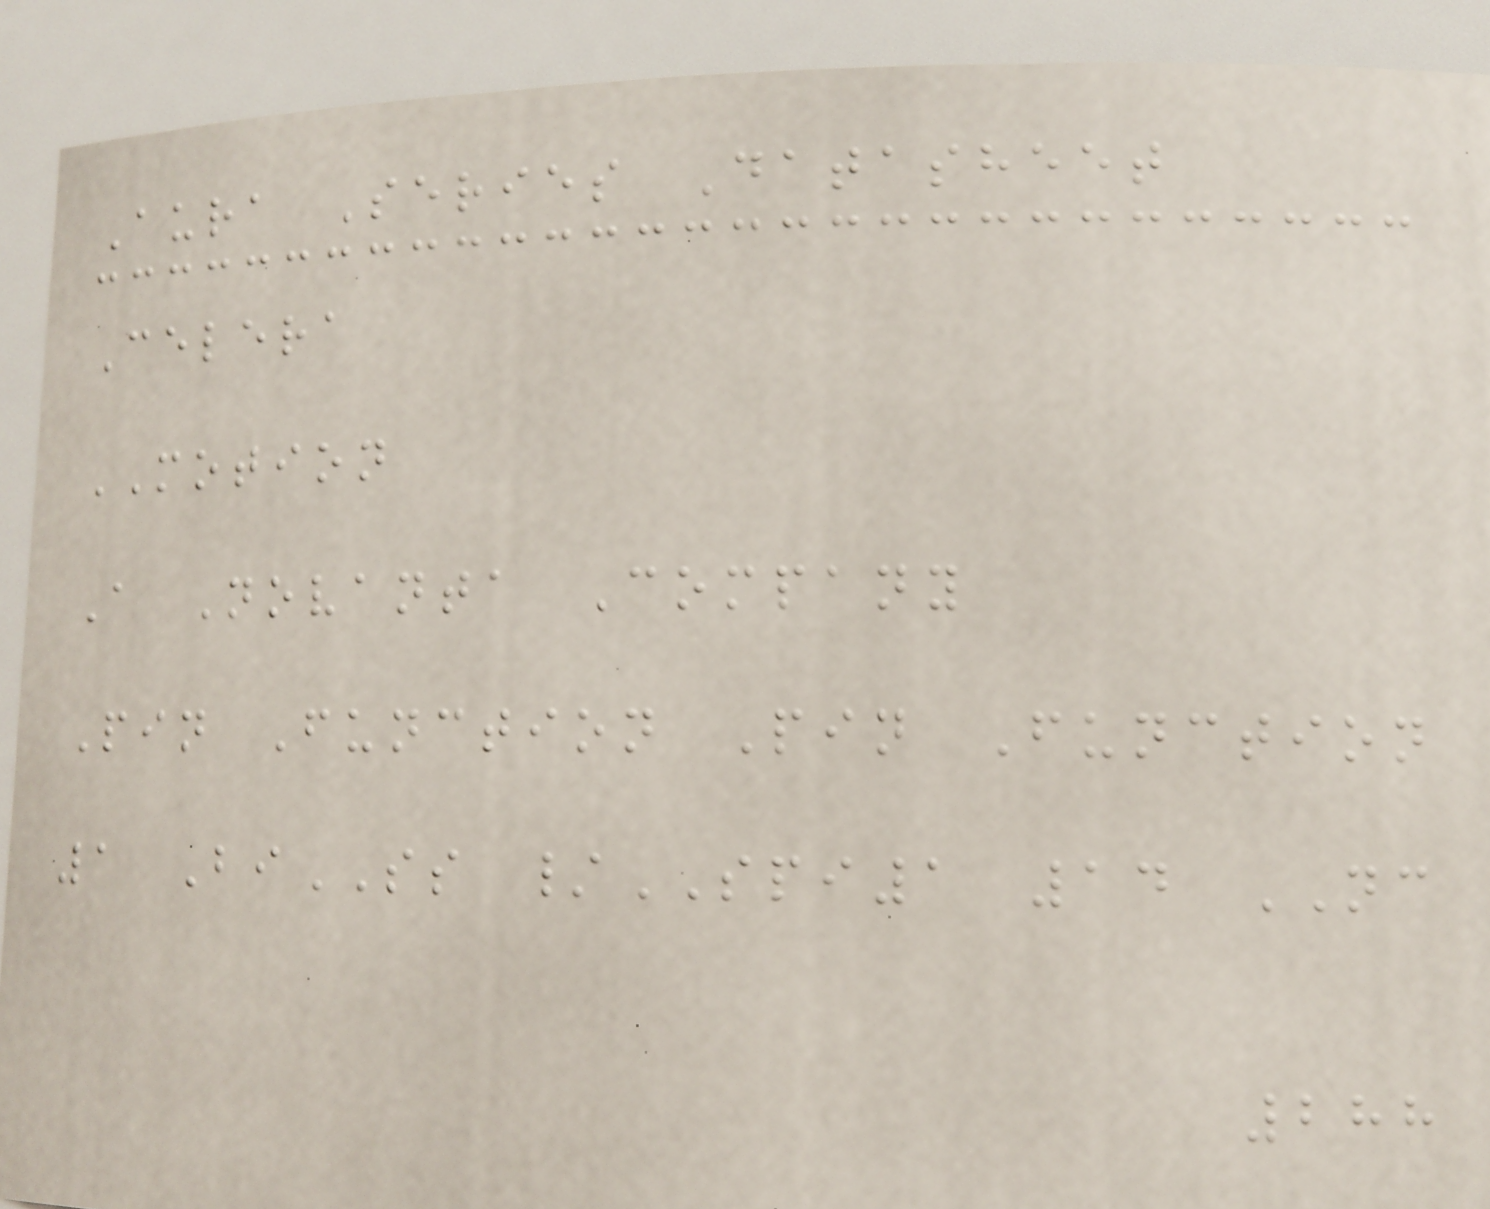Aura Series Datasheet
Celera
MOTION
A Novanta Company
Pin Function Pin Function
1 BiSS /SPI1 14 NC
288
